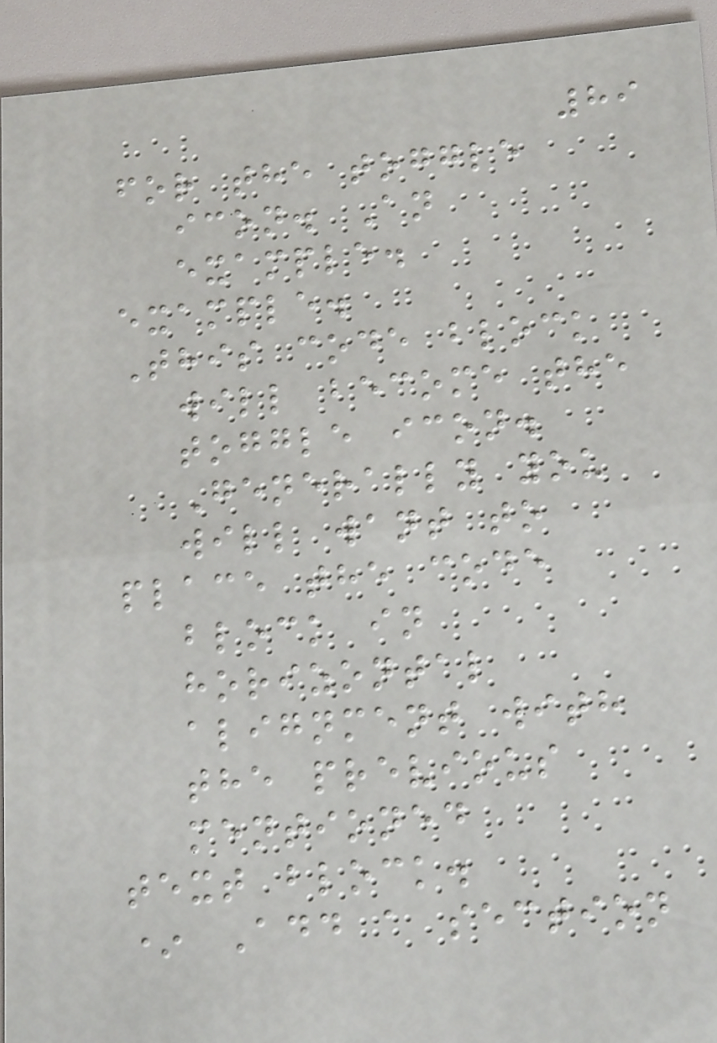89
for the toggle
icon. An
example.
example.
This code block
will become the
toggle icon.
Generally you
will want to
place the code
block in
horizontal
alignment with
the previous
mentioned
text block.
* Add a section
